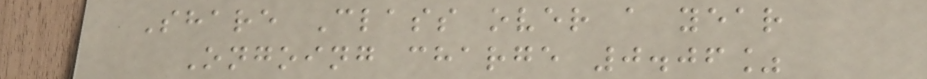Share Class over a year
Ongoing charge 0.06%
